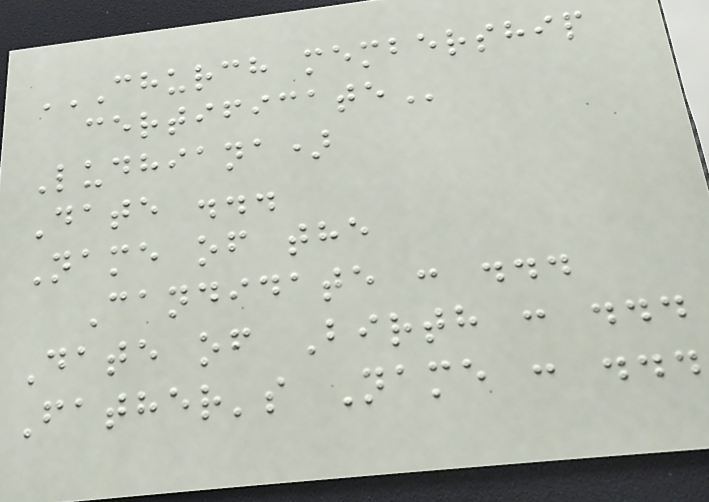CHURCH MEMBERSHIP
CERTIFICATE
Ludhiana)
Date ...
Name of the
Candidate : ...
Date of Birth : ...
Father's Name : ...
